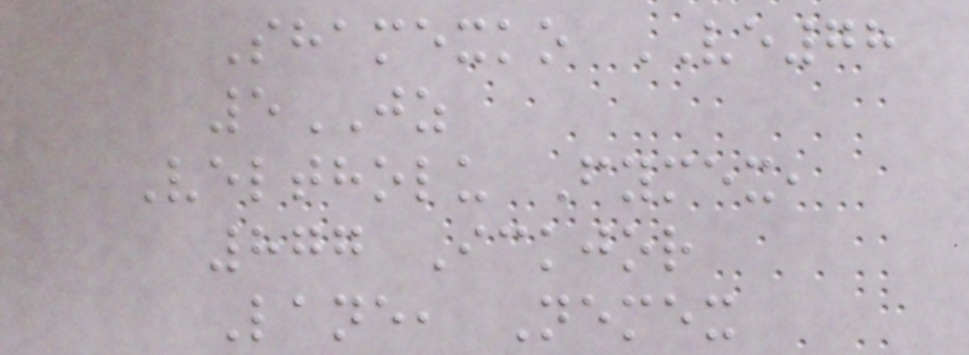Shamexko VE78
5JZ
Veltholu Fymex,
877 Ickjor
Lane, Nemex
